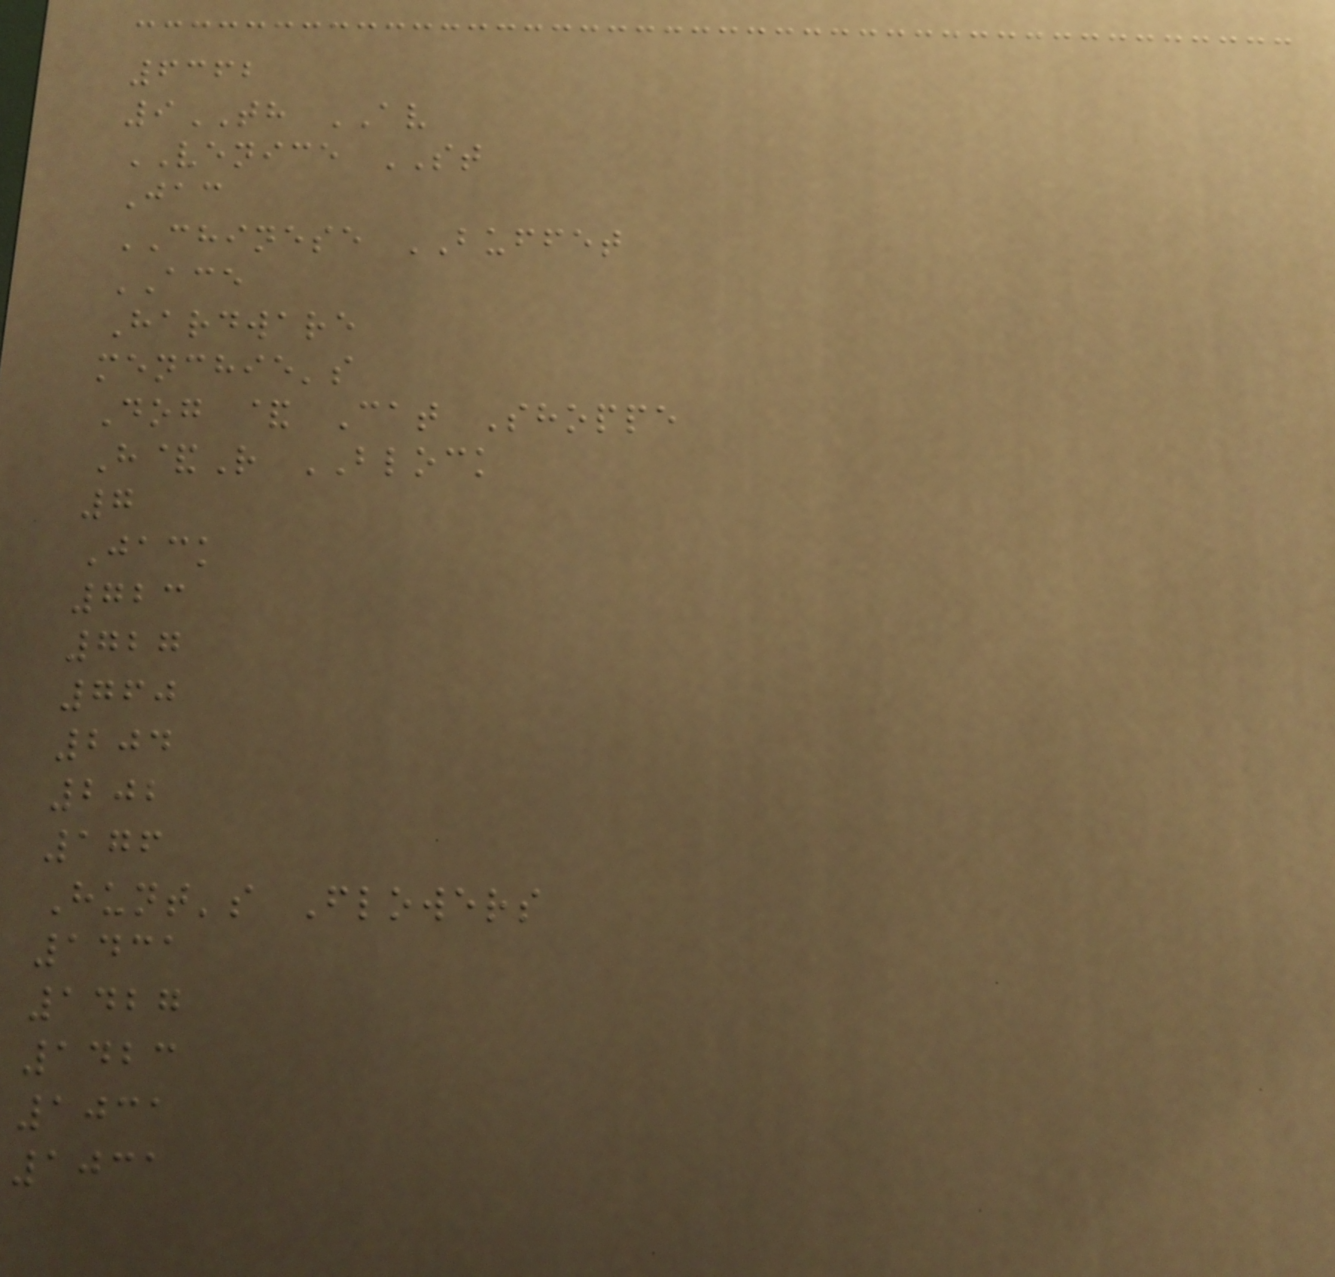6362
9TH AV
VENICE ST
Jac
CHINESE BUFFET
ACE
Hardware
menchie's
Dog & Cat Shoppe
H&R BLOCK
7
Jack
723
727
760
204
202
176
Hunt's Flowers
1431
1427
1423
1031
1031
